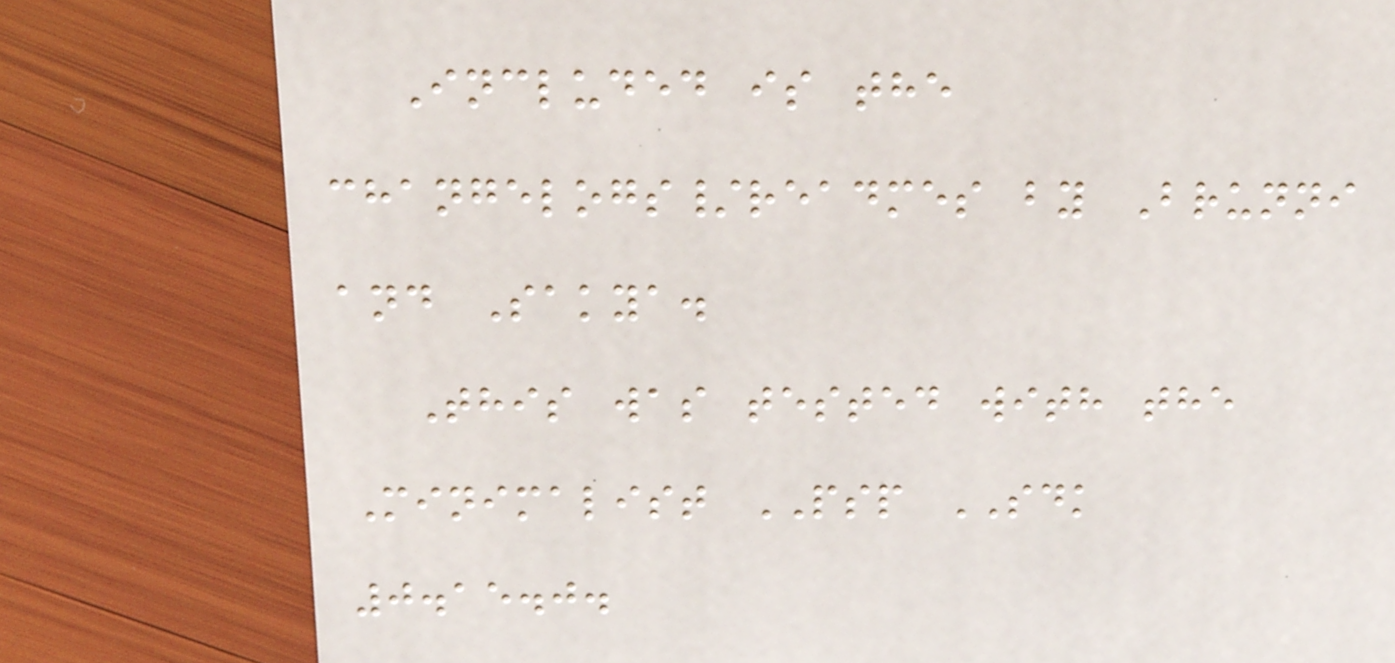Included is the
changelogs/readmes by Brunni
and Sakya.
This was tested with the
Minimalist PSP SDK
0.15.0.
